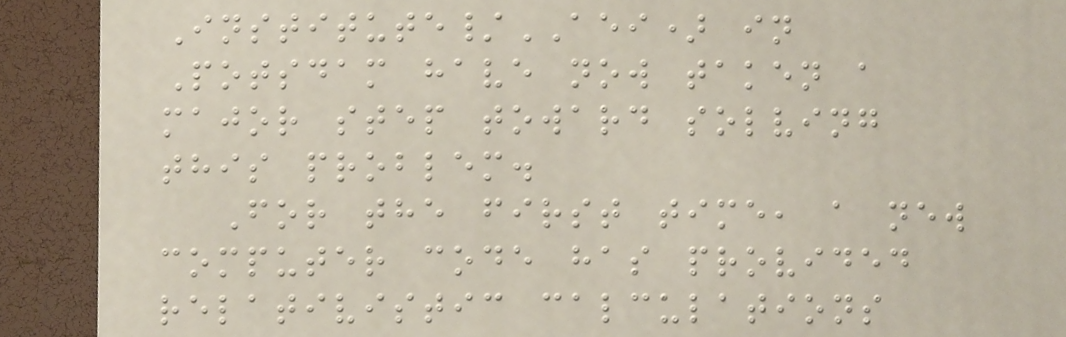Institute/AEI) in
Potsdam have now taken a
major step toward solving
this problem.
For the first time, a new
computer code has provided
relativistic calculations
